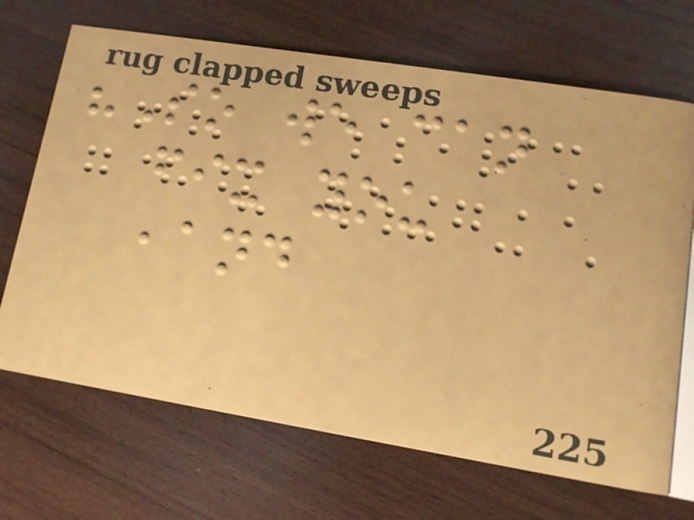"So we can
fix you
,and
